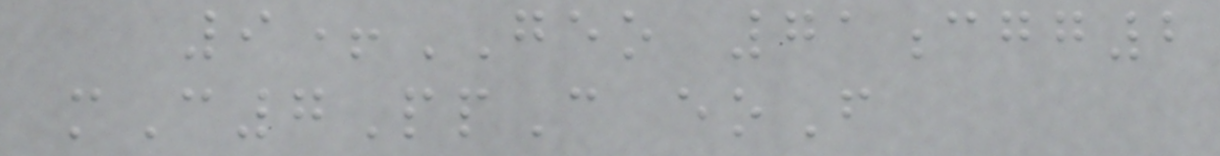9+GEO 71cgg2
mC7PpC eoF
